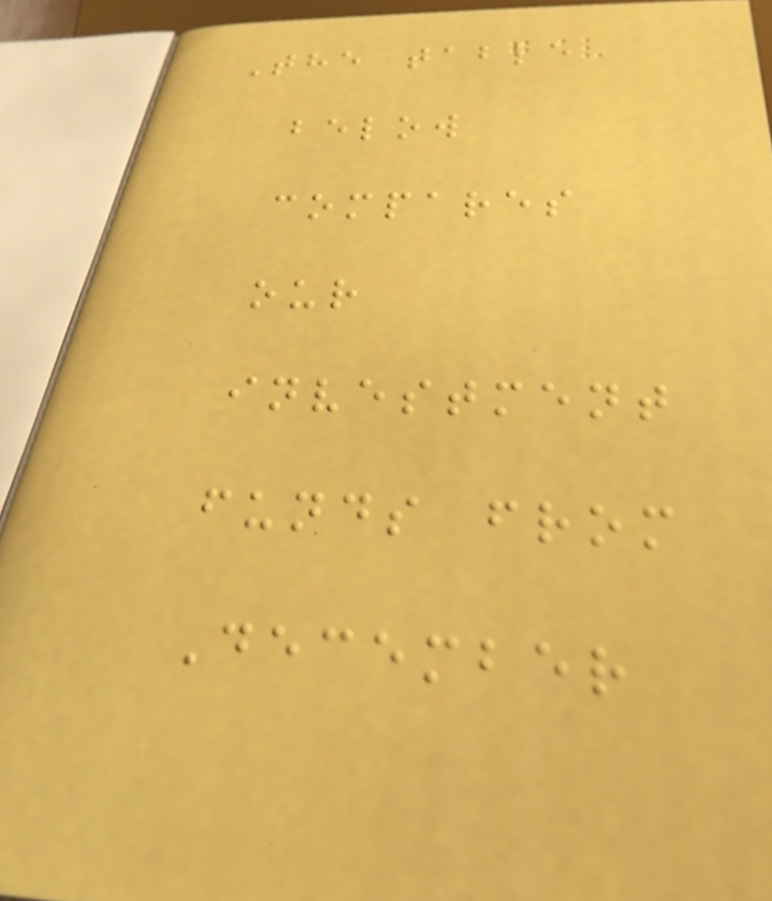The table
below
compares
our
investment
funds from
December
